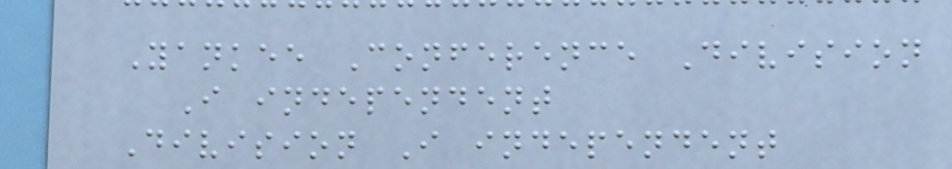Yankee Conference Division
I independent
Division I independent
